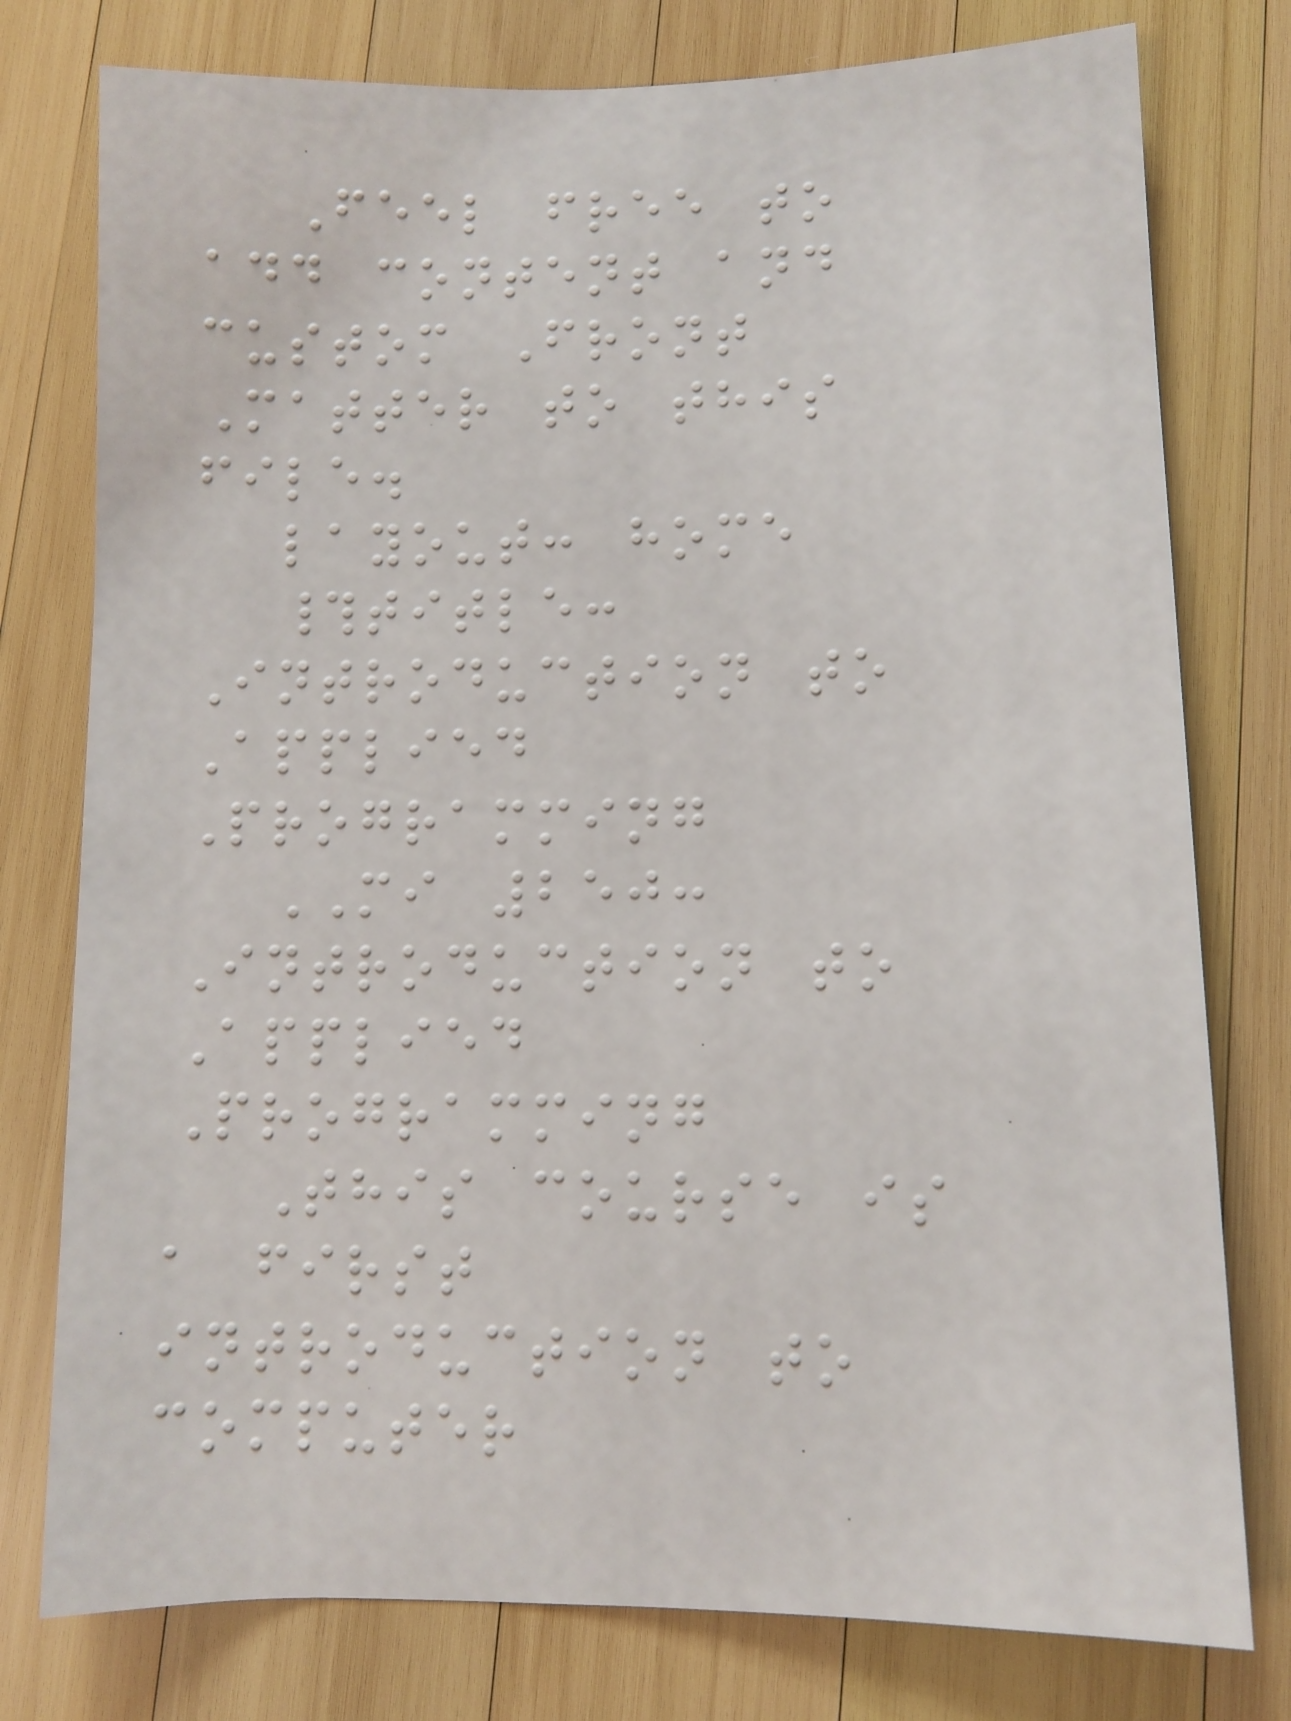Feel free to
add content and
custom Front
Matter to this
file.
layout: home
#title:
Introduction to
Applied
Programming
MI 250:
Introduction to
Applied
Programming
This course is
a first
introduction to
computer
